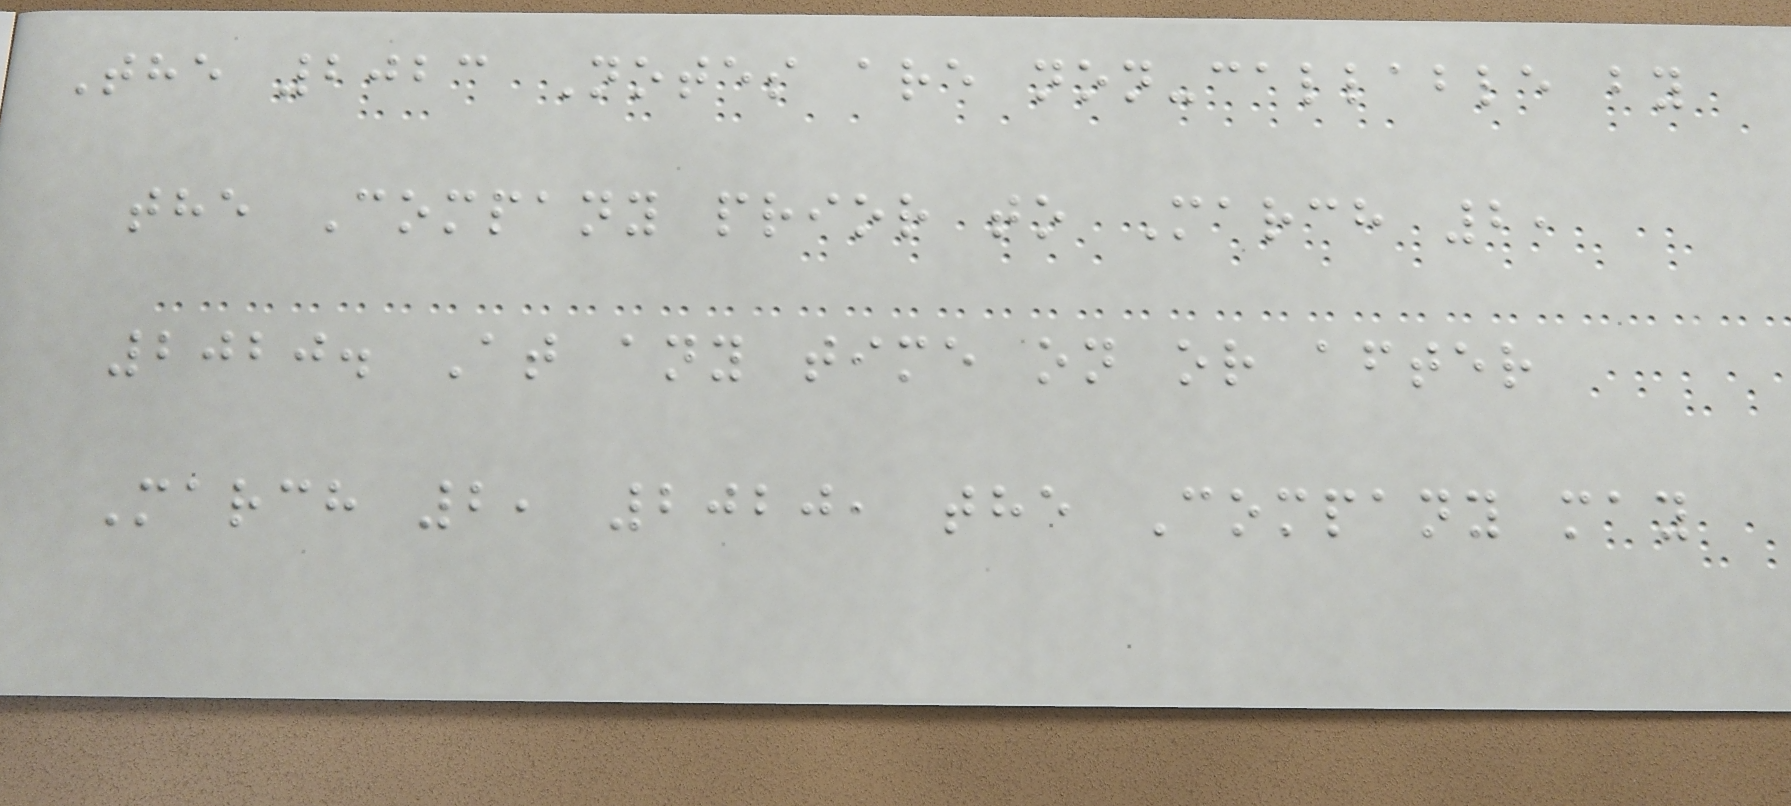The 2023 Notes are non-callable by
the Company prior to March 2,
2020. At any time on or after
March 2, 2020, the Company may
